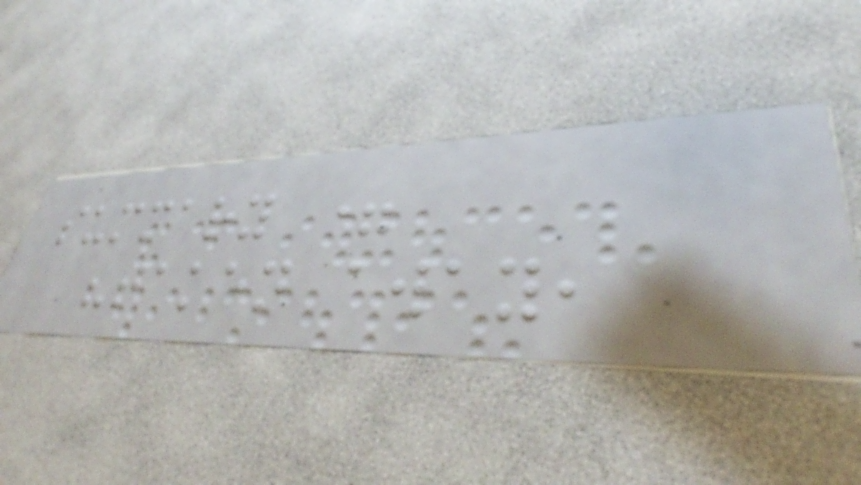summary =
"taken away,
